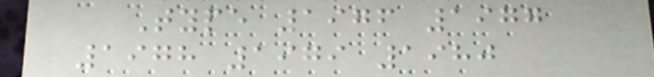Type 1976 1977
1978 1979 1980
